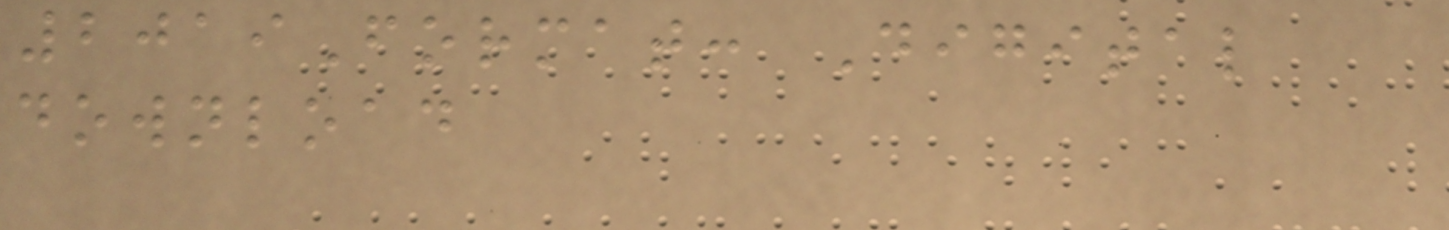2019Format: Digital
download
